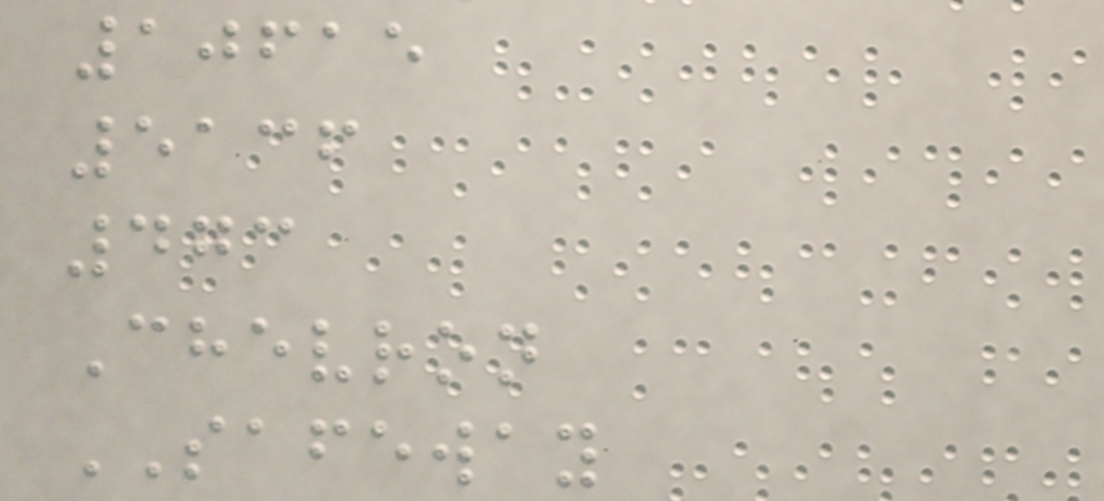10615
5136
473
Chevron
SAFEWAY
